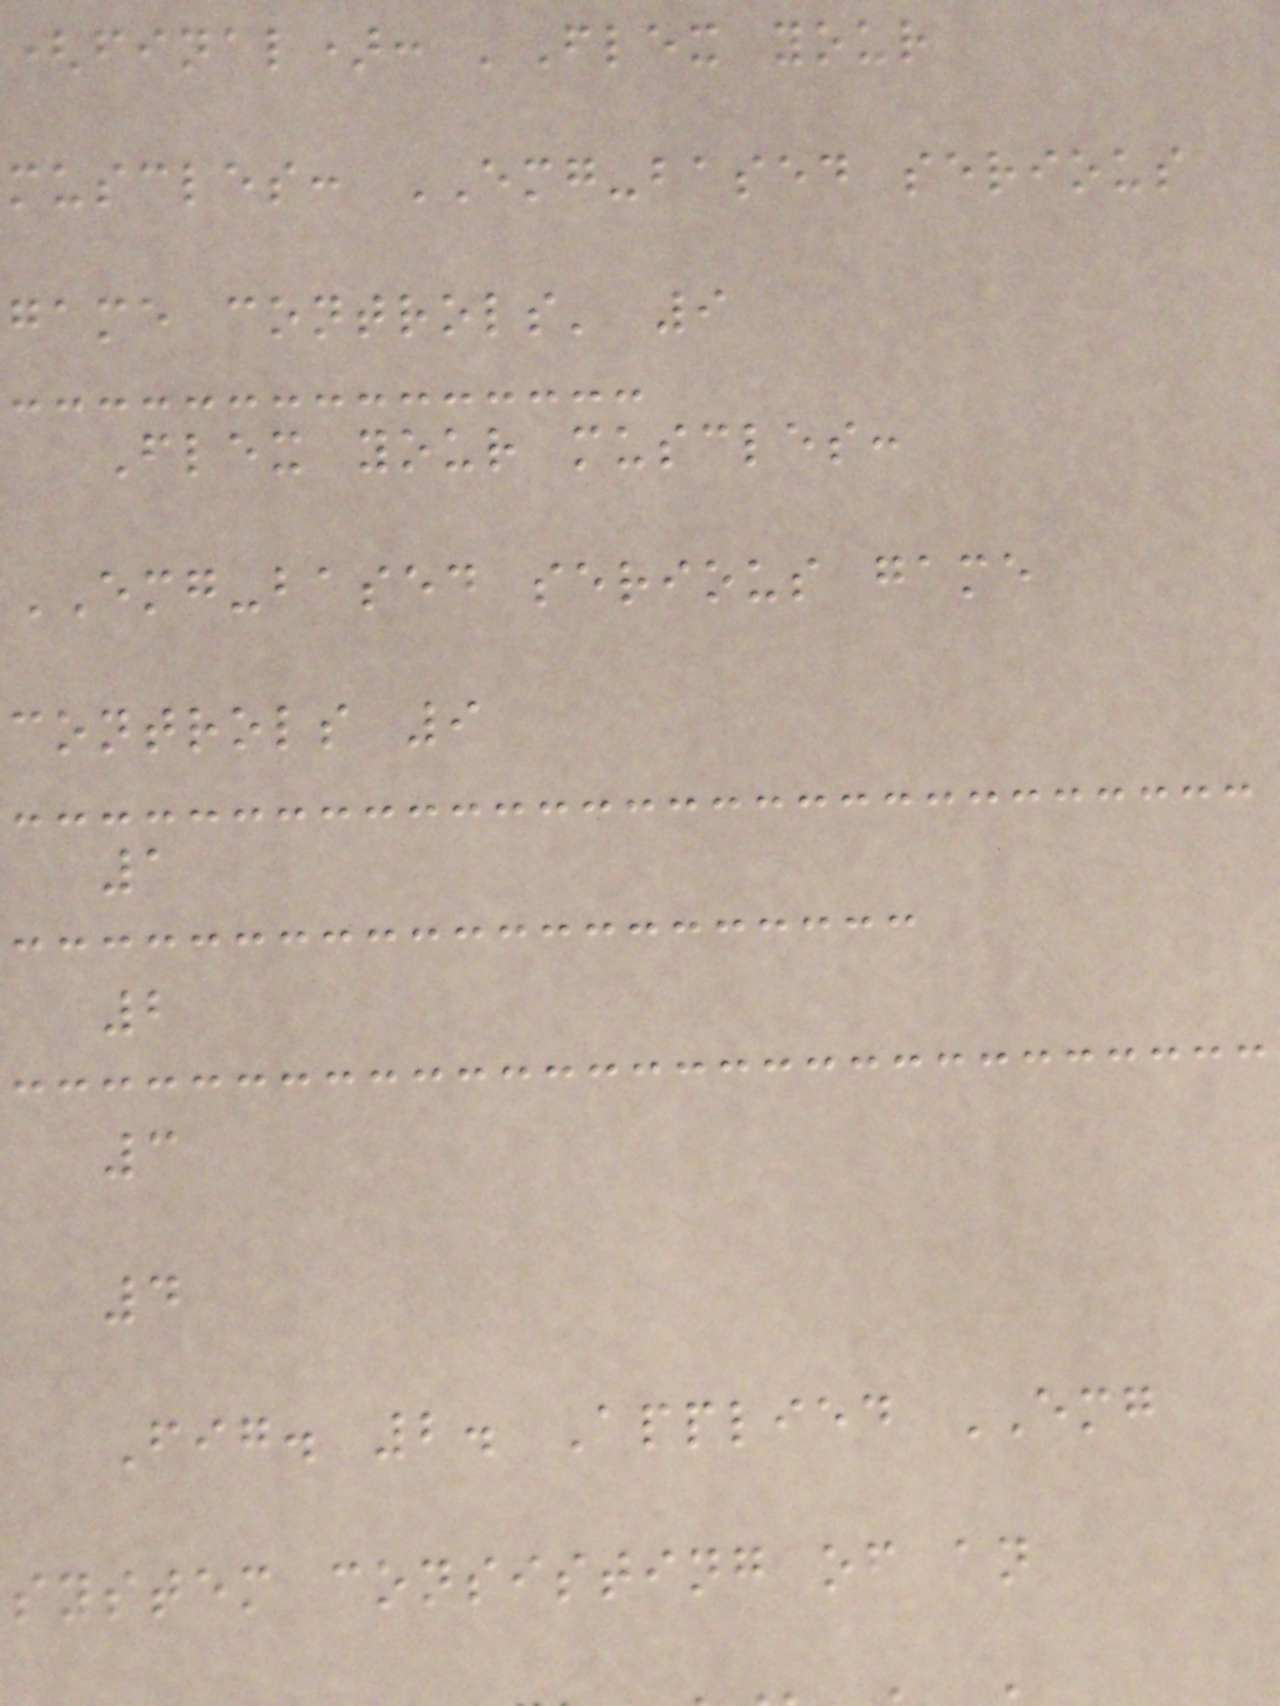(final): 'Flex your
muscles: EMG-based serious
game controls' 9
Flex your muscles:
EMG-based serious game
controls 9
1
2
3
4
Fig. 2. Applied EMG
system consisting of an
